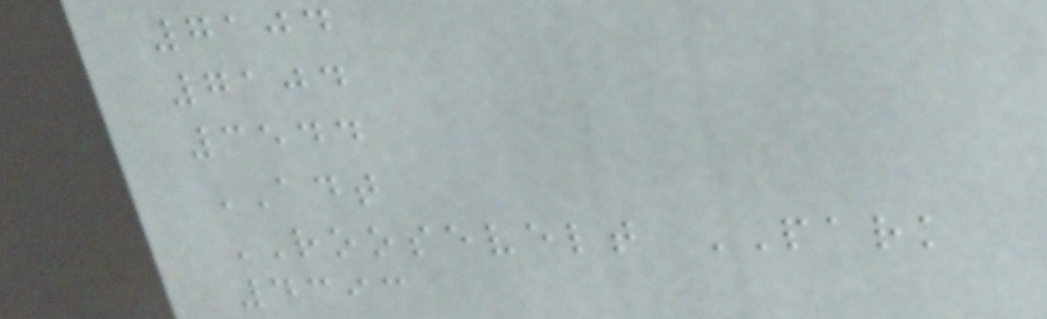7104
7104
3544
ADT
ROOSEVELT PARK
4393
